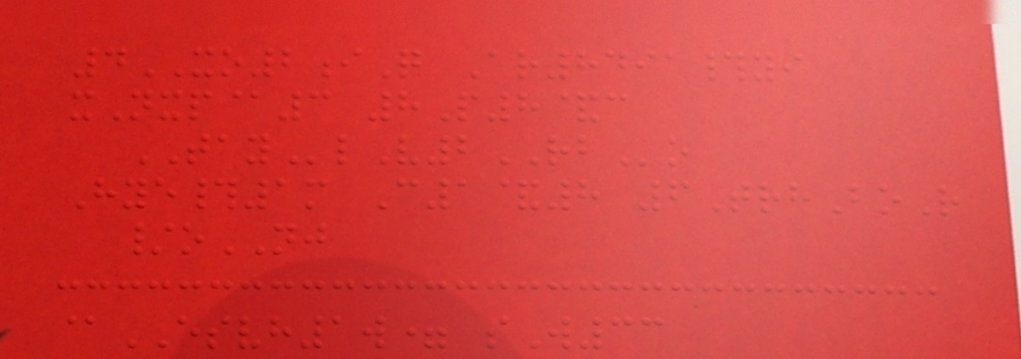4XO2iQ Ar8491#yi
xNxp@3 8P8&c
TAYlV2RBo
Hye#1m C1&8 6TrhBoR
/oNJ
@ESVH1w= sW33
